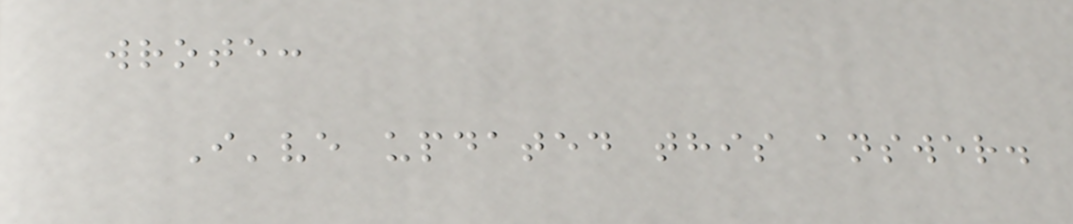wrote:
I've updated this answer.
